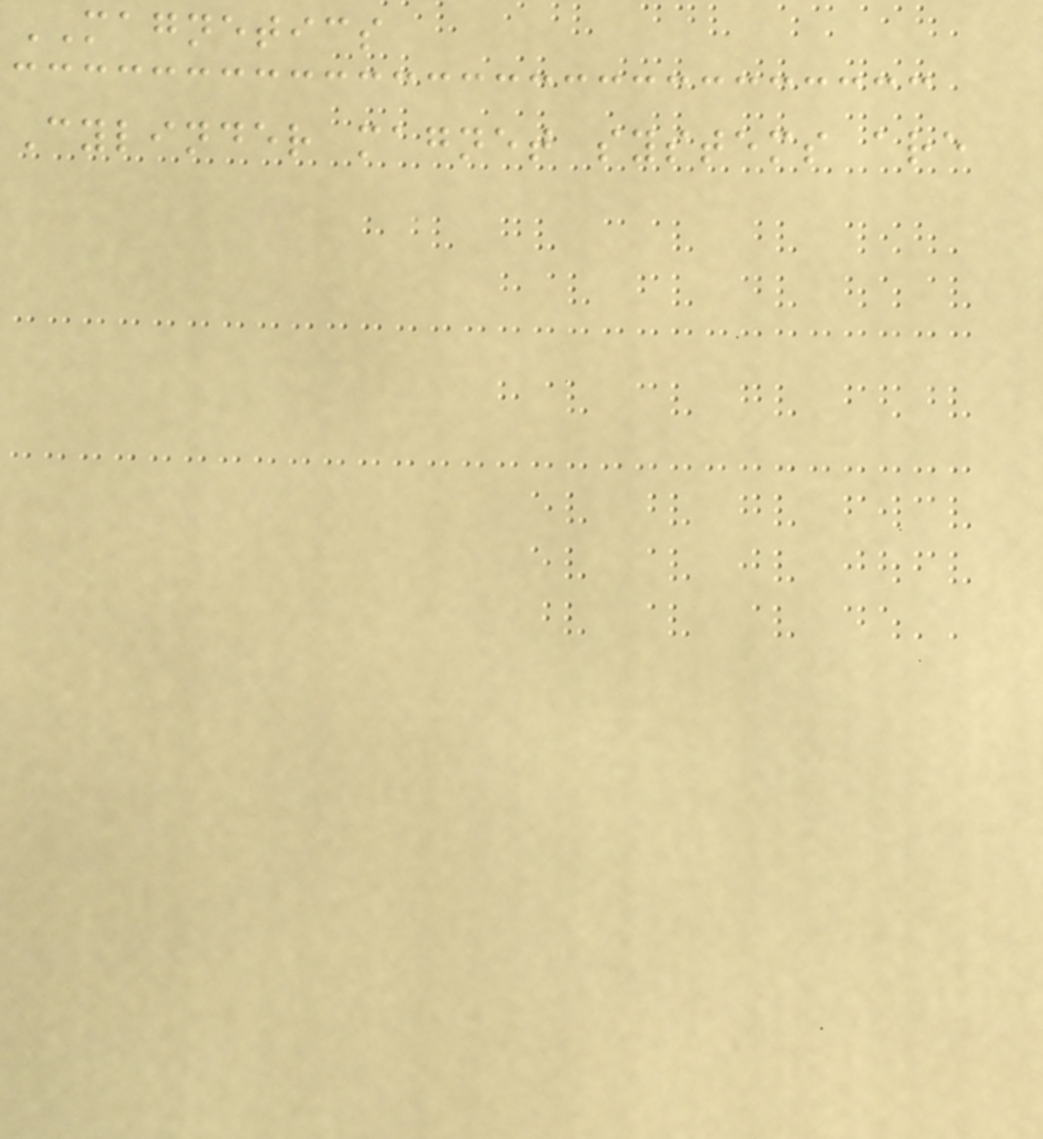MAGNETICS
Cylinder magnet systems are
